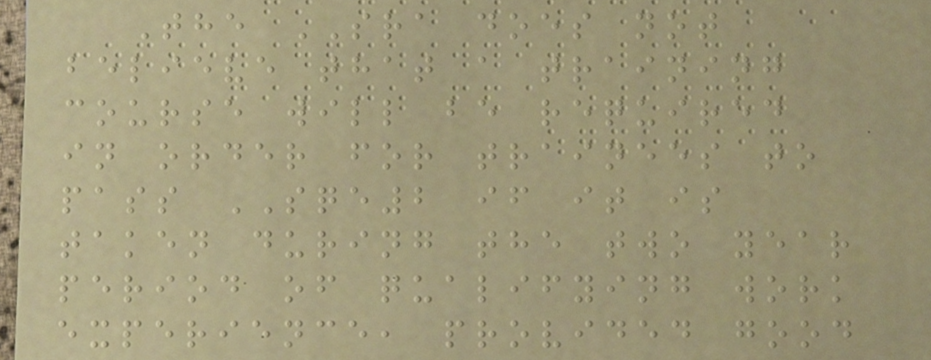The SRA does not
believe that a training
course will be required
in order for trainees to
pass SQE2 if it is
taken during the two year
period of qualifying work
experience, provided good
